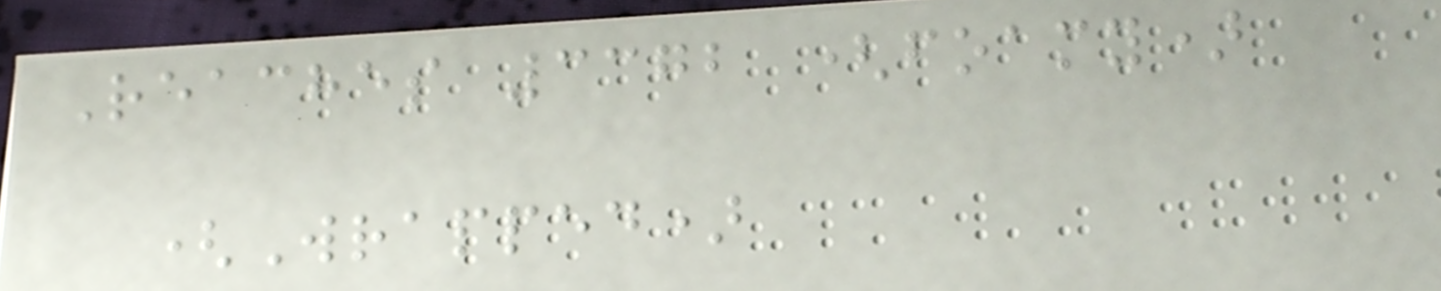Reaches 3372 (foamy)
(Wrapped)
